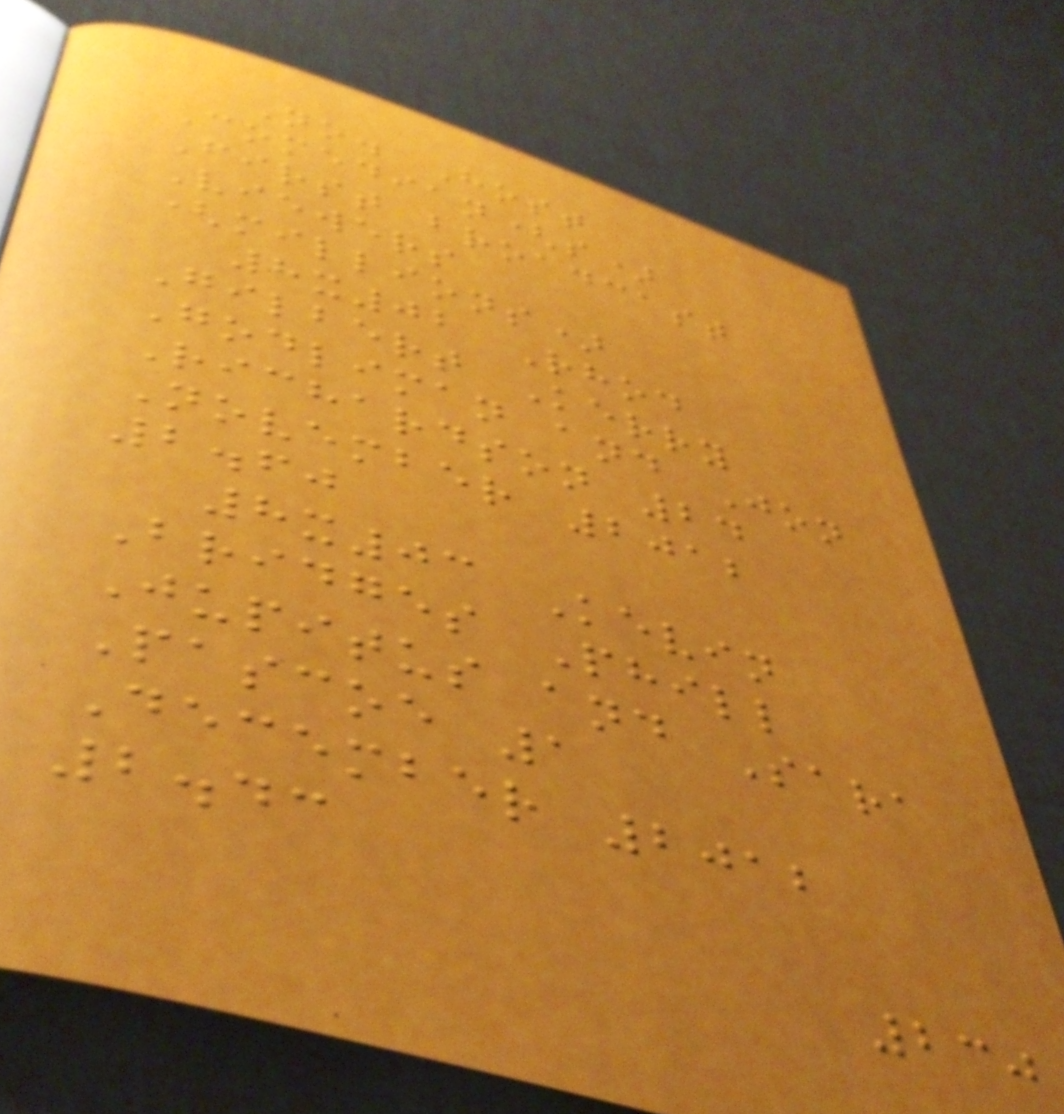No. Host
Comedian(s)
First broadcast
Viewers
(millions)
8x02 Rhod
Gilbert Kerry
Godliman and Jon
Richardson 24
November 2012
2.60
8x03 Kevin
Bridges Phill
Jupitus and Sara
Pascoe 1
December 2012
2.43
230
